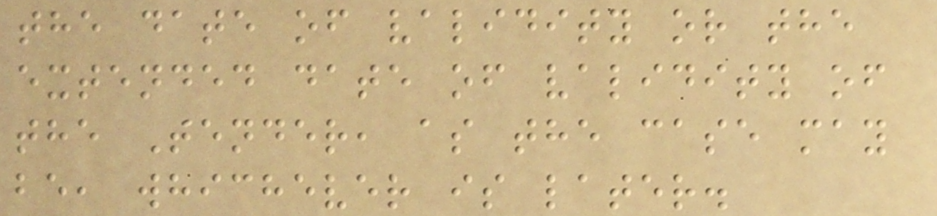the date of validity or the
extended date of validity of
the Tender, as the case may
be, whichever is later.
